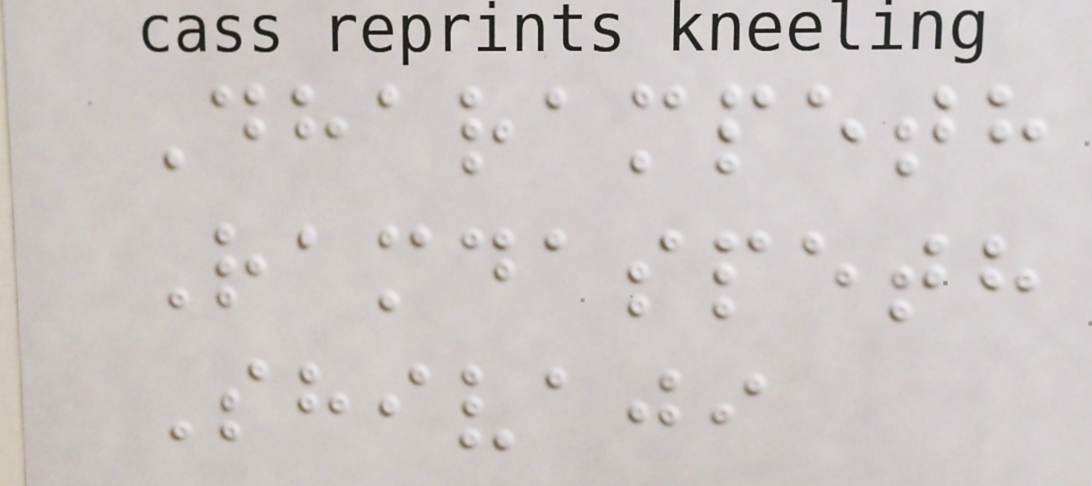Dharampeth
Ramdaspeth
Shivaji
